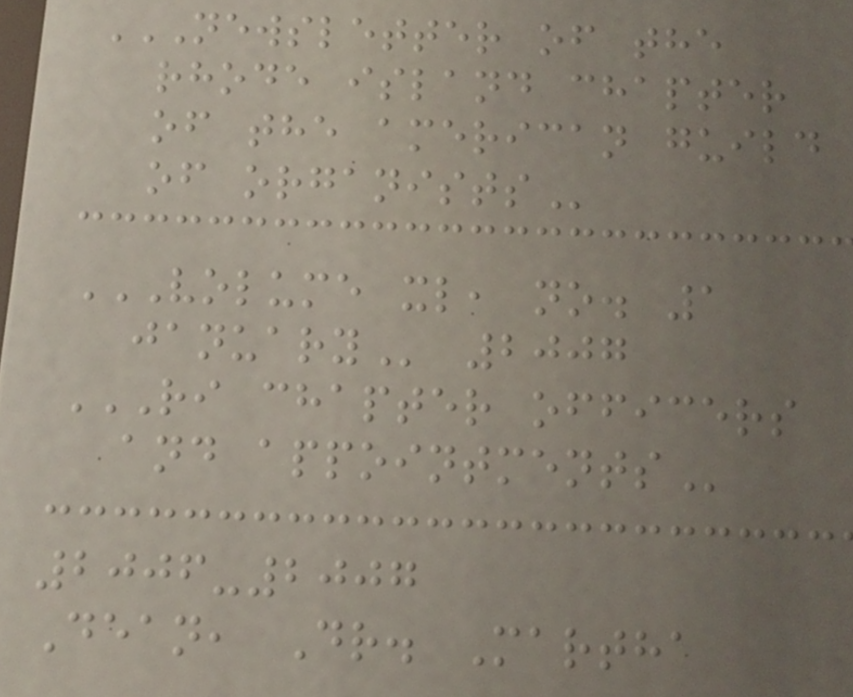NEWSLETTER OF THE
RHODE ISLAND CHAPTER
OF THE AMERICAN GUILD
OF ORGANISTS
VOLUME XL, NO. 1
JANUARY 2007
RI CHAPTER OFFICERS
AND APPOINTMENTS
2006-2007
Dean, Dr. Martha
